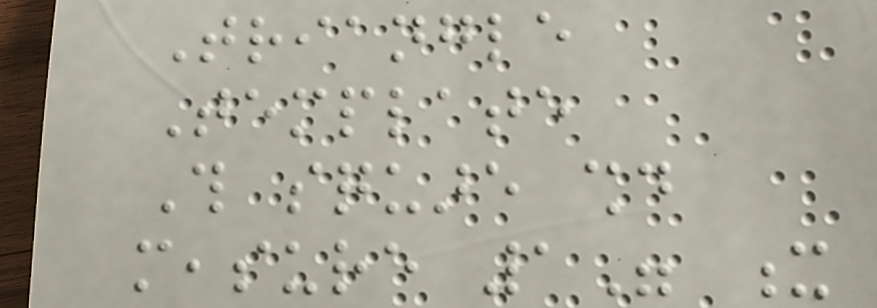Triangle
Template
This square should
measure 1" x
